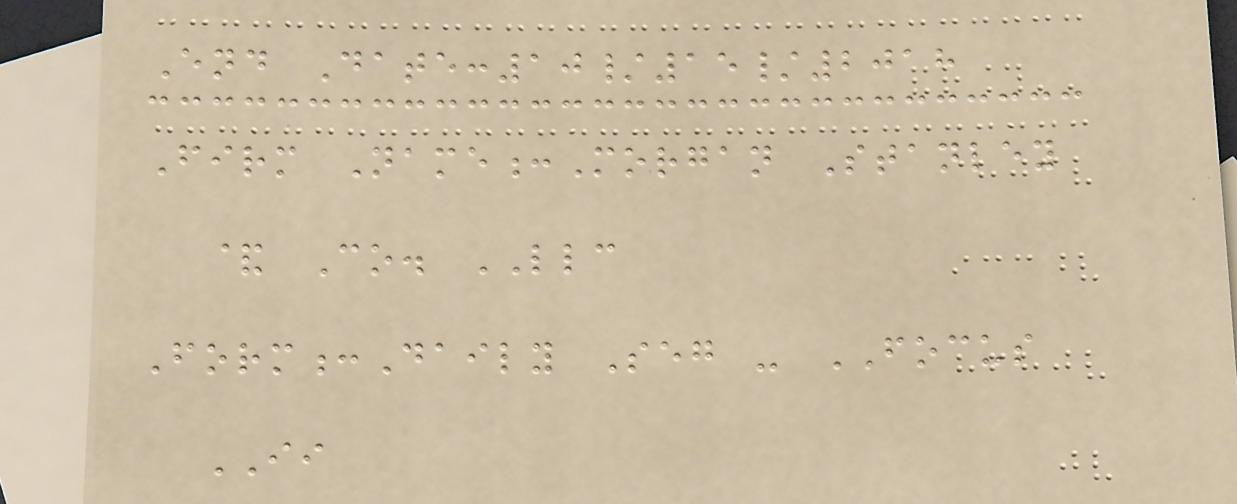End Date:10/15/2018
Firm Name:Morgan Stanley
& Co. LLC
Form:Daily Seg - FOCUS
II
